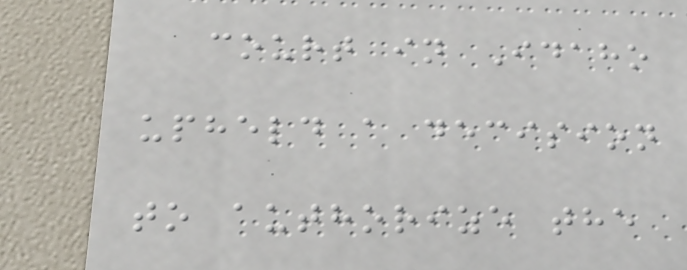court in Idaho
upheld a decision
to authorize the
